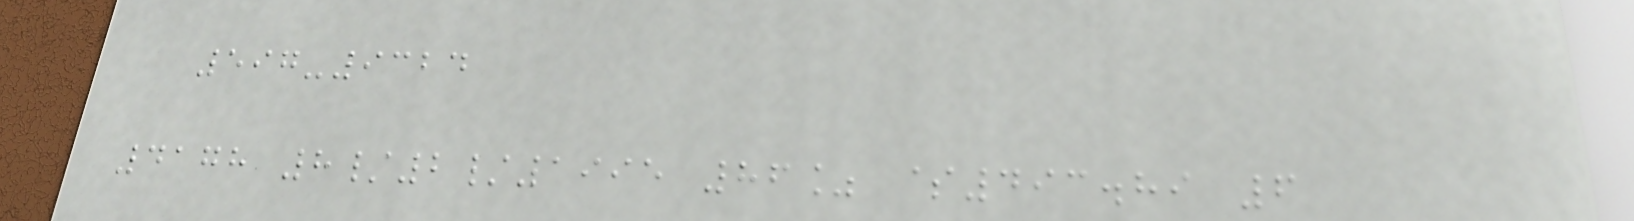597-9324
4178 8/2/1995 86% $493.89 6
